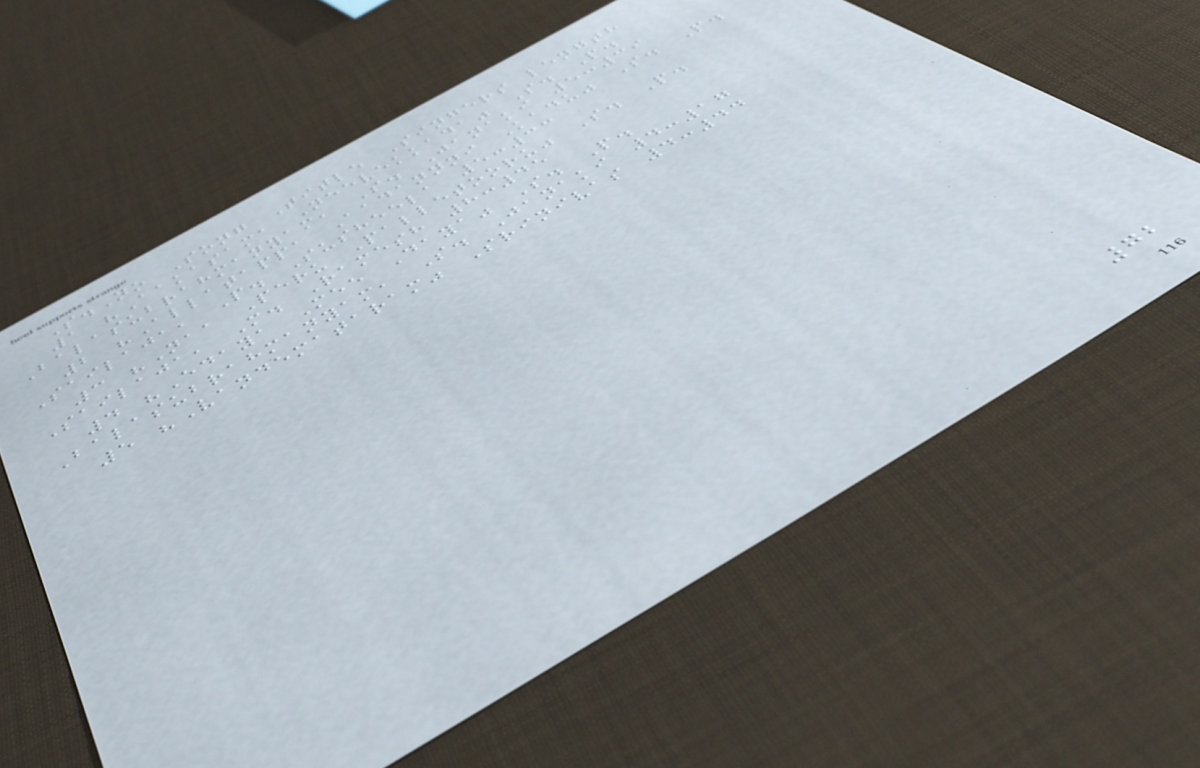S.No Song Title Singers length
1 "Aakasama Neevekkada" S. P.
Balasubrahmanyam, S. Janaki 5:39
2 "Allatappa Aadannni Kadu" S. P.
Sailaja, P. Susheela 5:33
3 "Naa Peru Palletooru" S. P.
Sailaja, M. Ramesh 8:45
4 "Edaya Mee Daya" S. P.
Balasubrahmanyam, S. Janaki 4:17
5 "Vandemataram" Srinivas 4:44
72
